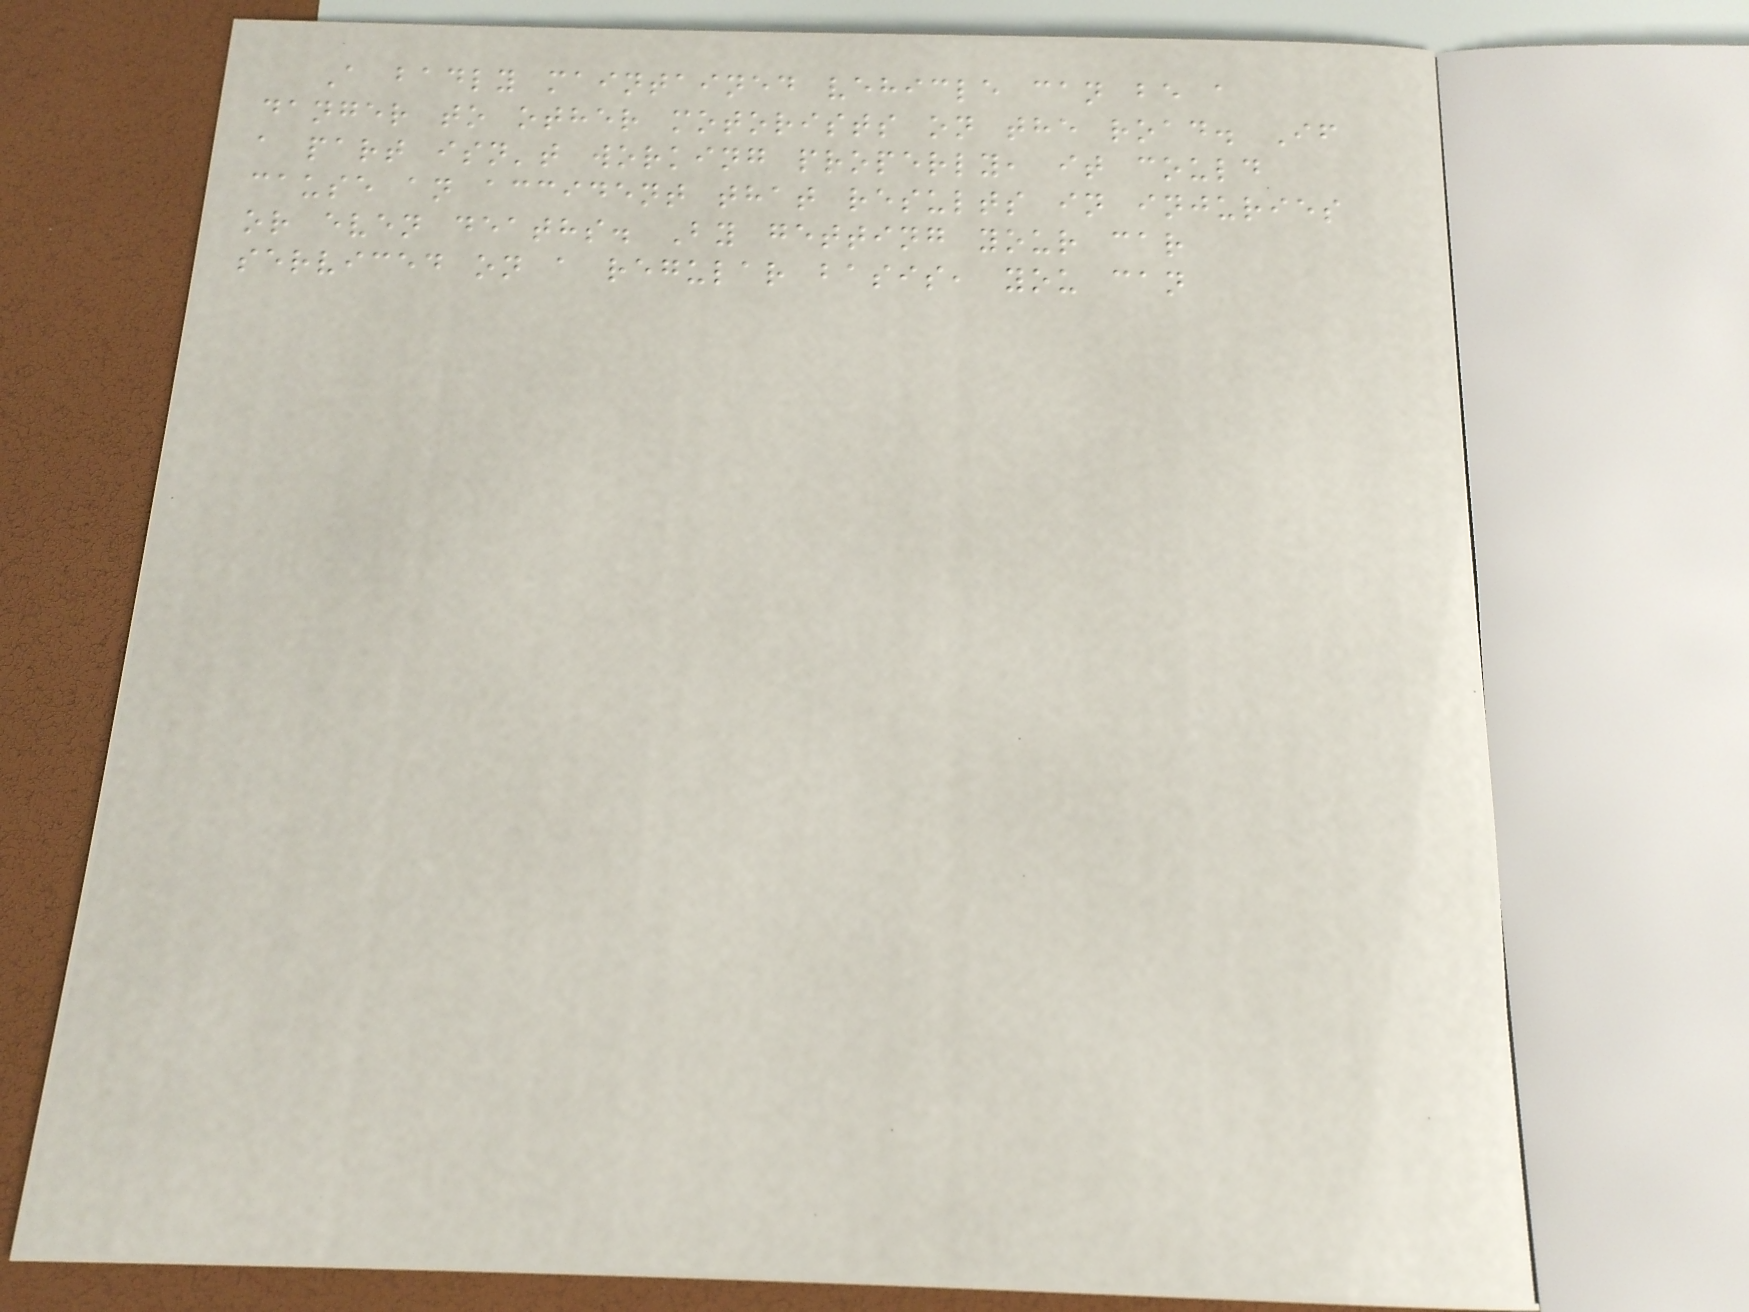A badly maintained vehicle can be a
danger to other motorists on the road. If
a part isn't working properly, it could
cause an accident that results in injuries
or even deaths. By getting your car
serviced on a regular basis, you can
